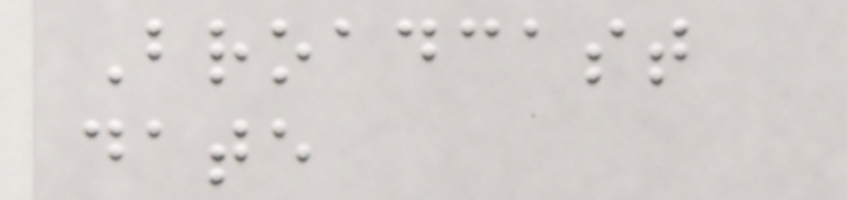Broadcast
date
